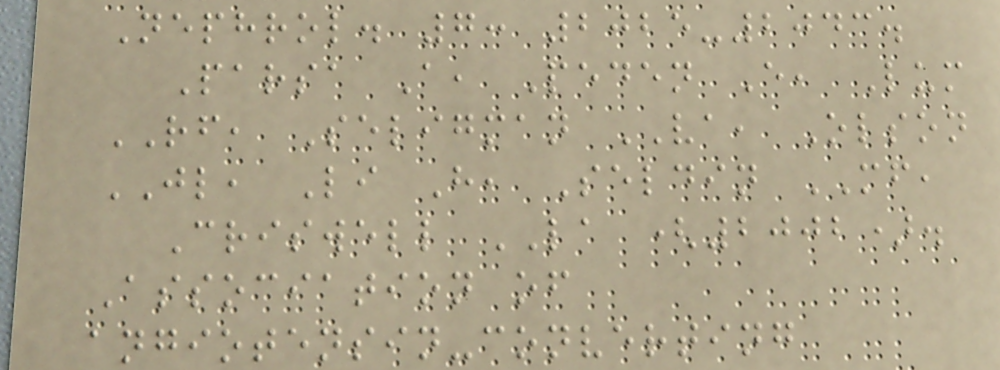Nephrol. 7: 2025-2043.
Parsa A, Peden E, Lum
RF, Seligman VA, Olson
JL, Li H, Seldin MF,
Criswell LA (2002).
Association of
angiotensin-converting
